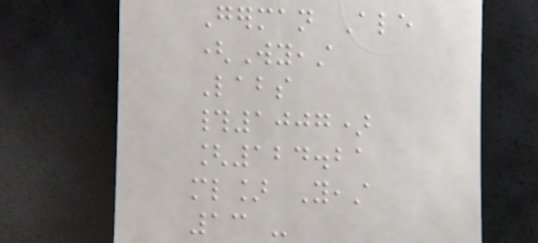German Ale
(Wyeast
Labs
#1007)
[124.21
ml] Yeast
13 -
